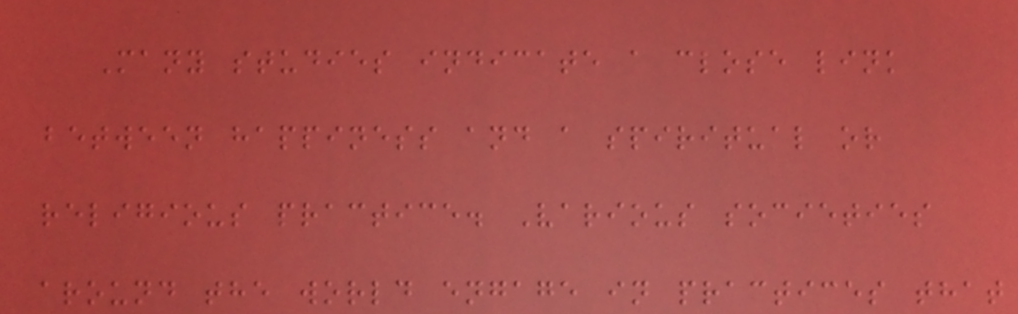Many studies indicate a close link
between happiness and a spiritual or
religious practice. Various societies
around the world engage in practices that
